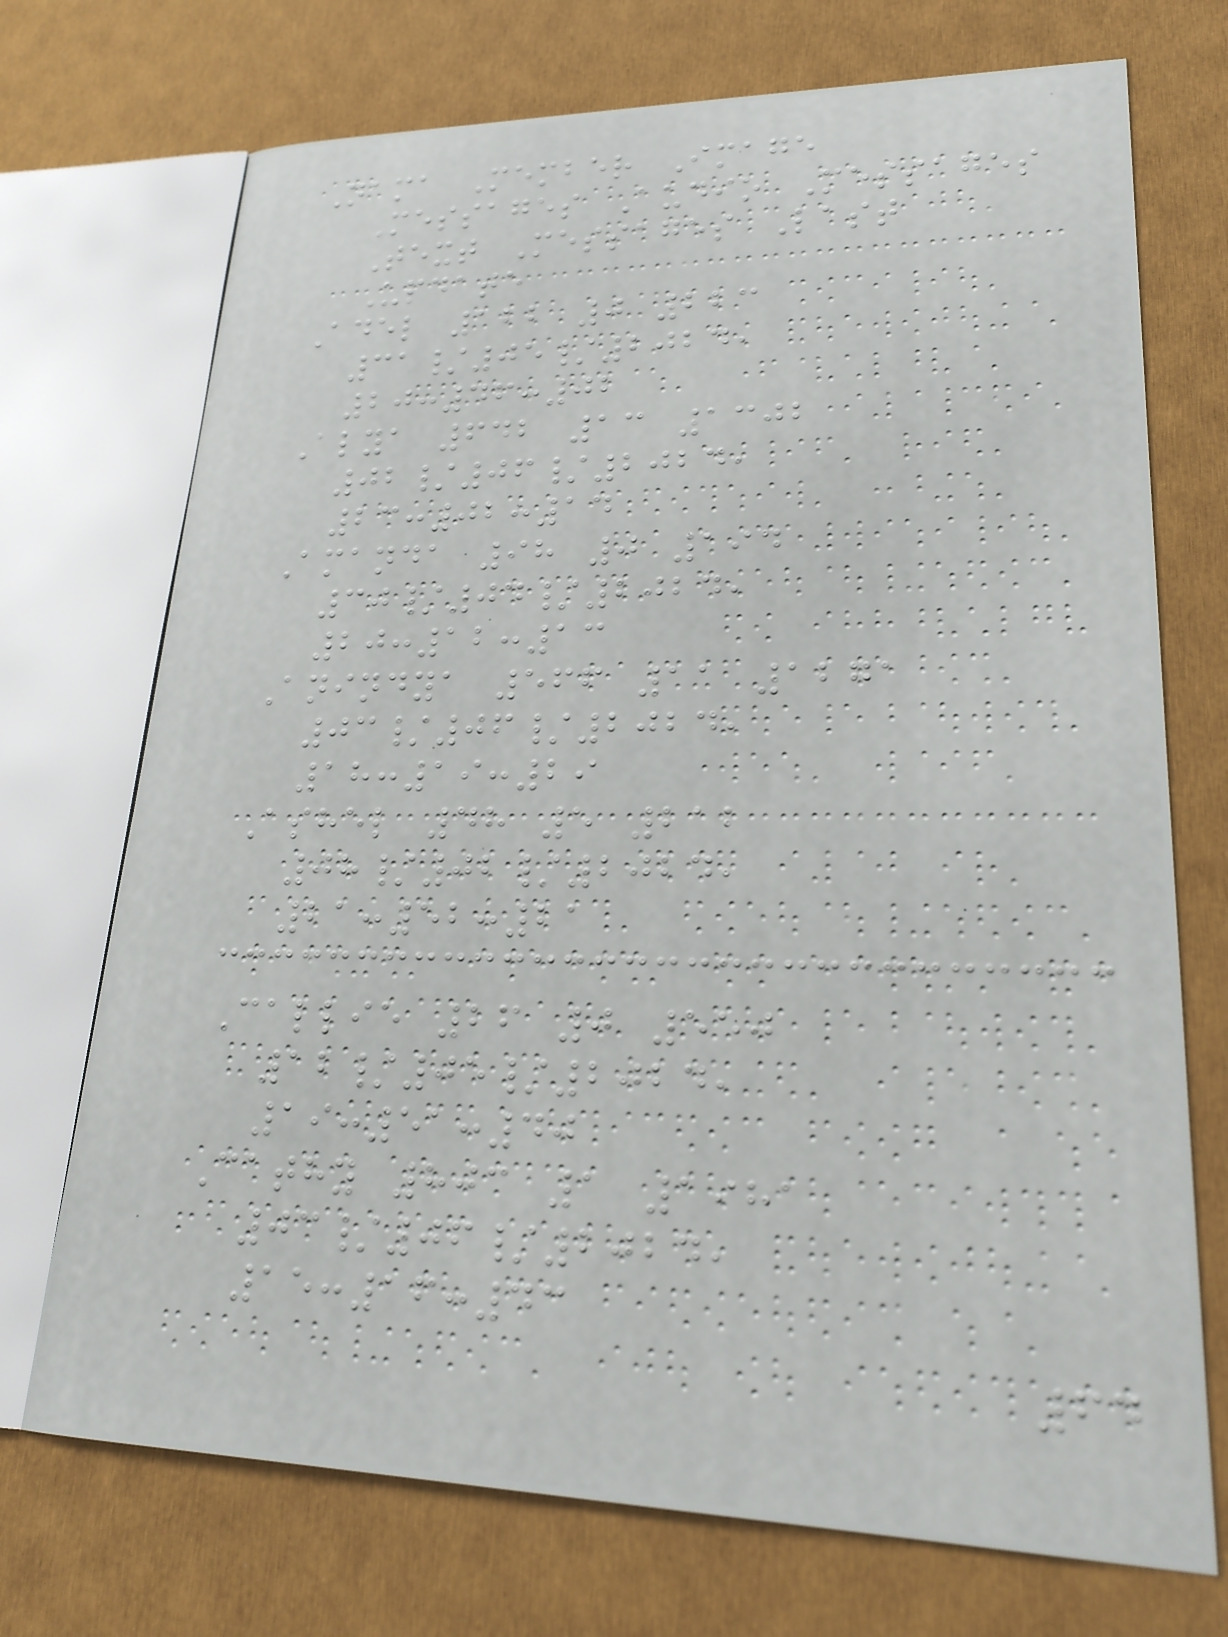Nama Member Image
Messages Audio Messages
Text Messages Last
Update
Adel 122 0 223
31/05/2024,
20:46:02
Alya 642 13 1302
02/06/2024,
23:02:14
Amanda 98 0 194
30/04/2024,
20:12:13
Anindya 566 11 1271
03/06/2024,
18:19:29
Ashel 48 5 212
08/02/2024,
21:52:21
Callie 26 0 550
12/05/2024,
19:51:40
Cathy 803 1 1981
03/06/2024,
15:16:43
64
